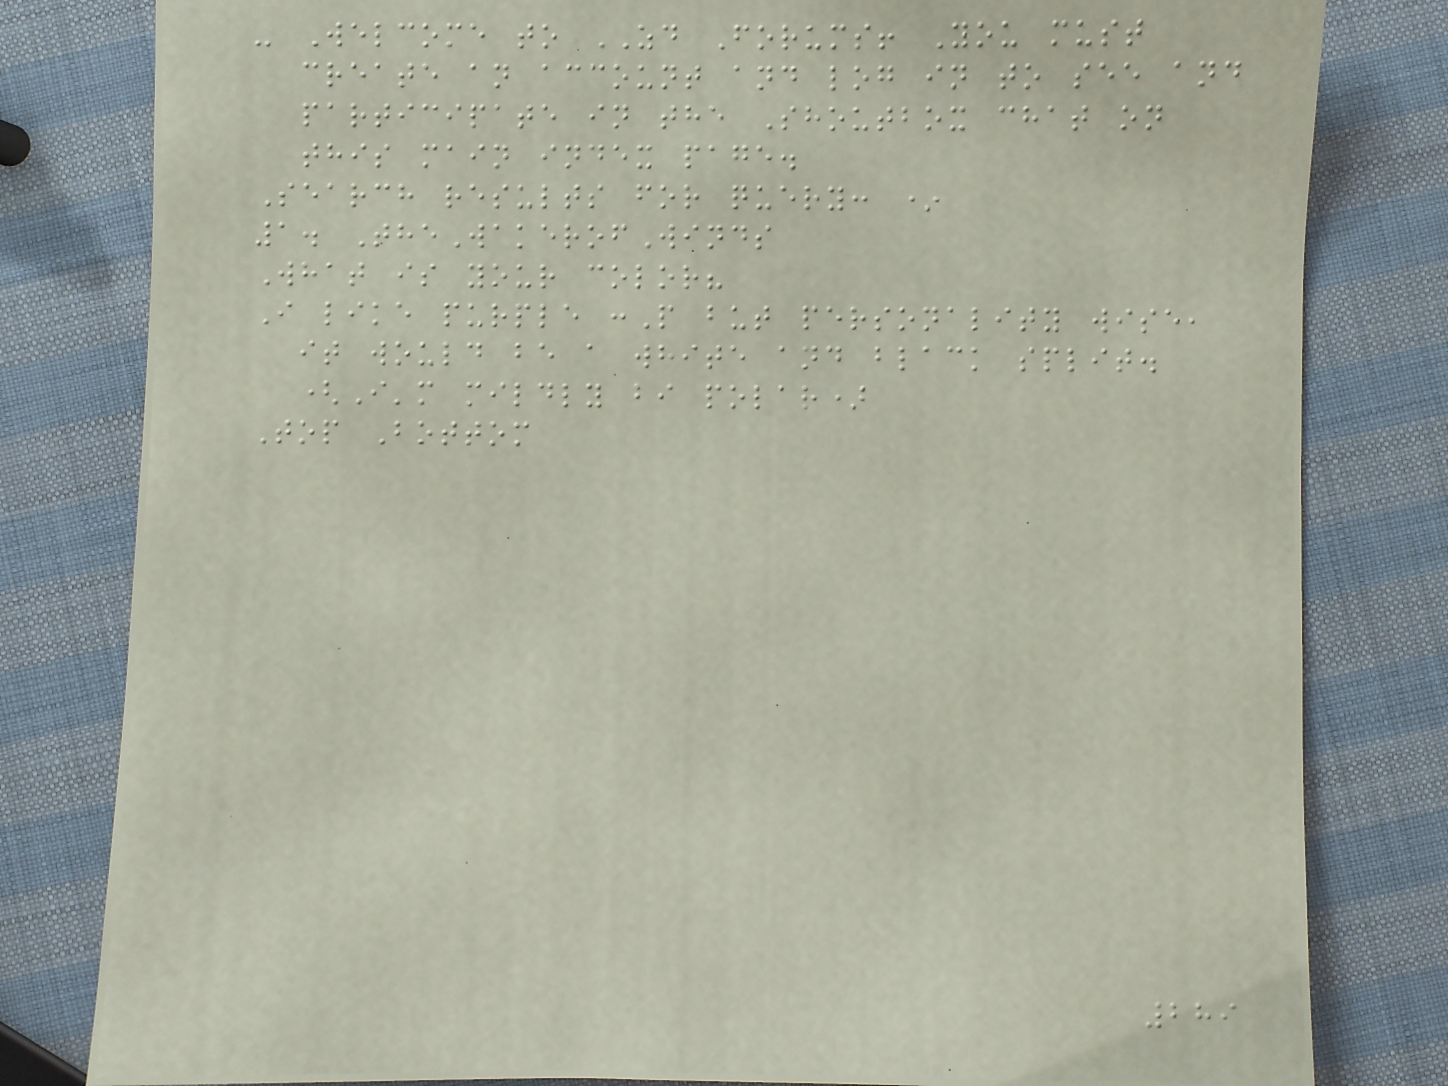- Welcome to ZD Forums! You must
create an account and log in to see and
participate in the Shoutbox chat on
this main index page.
Search results for query: *
1. TheWakerofWinds
What is your color?
I like purple :P but personality wise,
it would be a white and black split.
(I'm mildly bi polar)
Top Bottom
289
